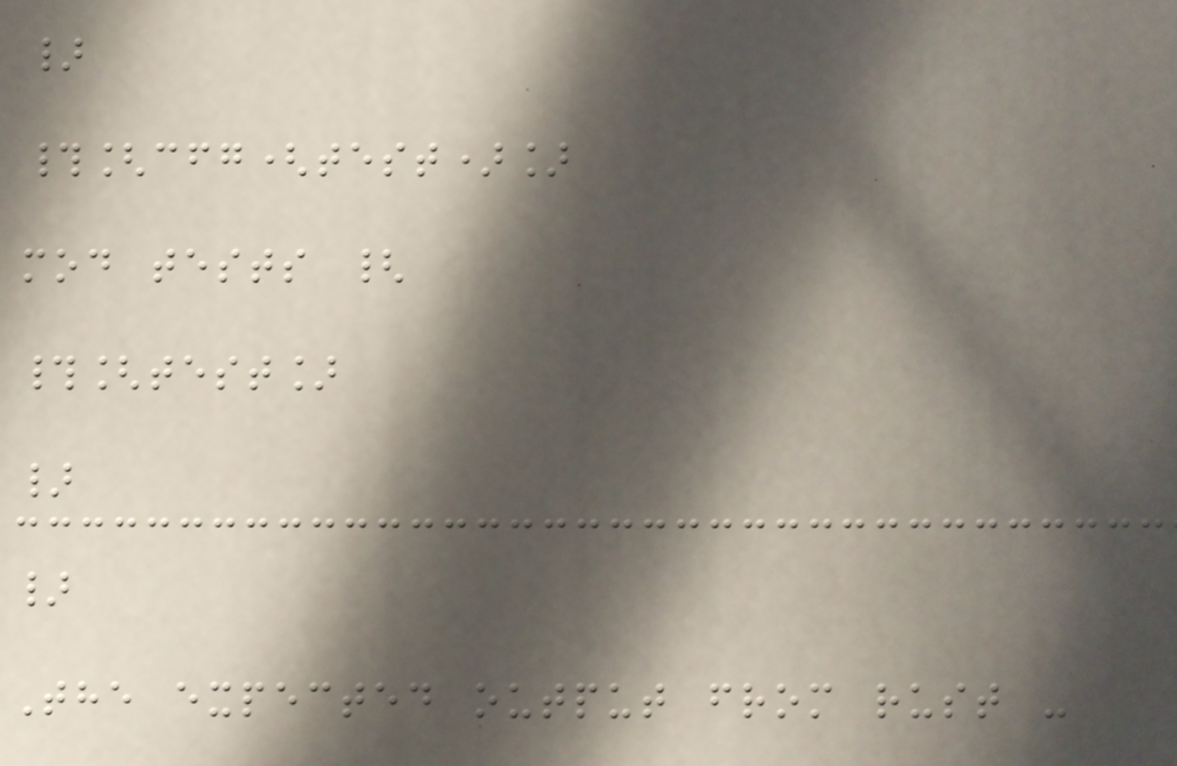}
#[cfg(test)]
mod tests {
#[test]
}
}
The expected output from rust -
